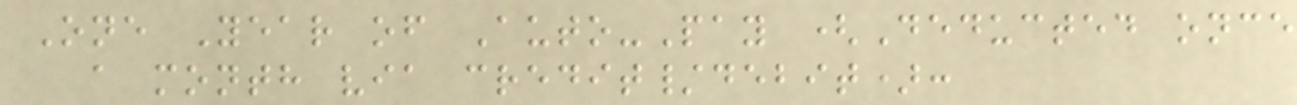One Year of Auto-Pay (Deducted once
a month via credit/debit):
